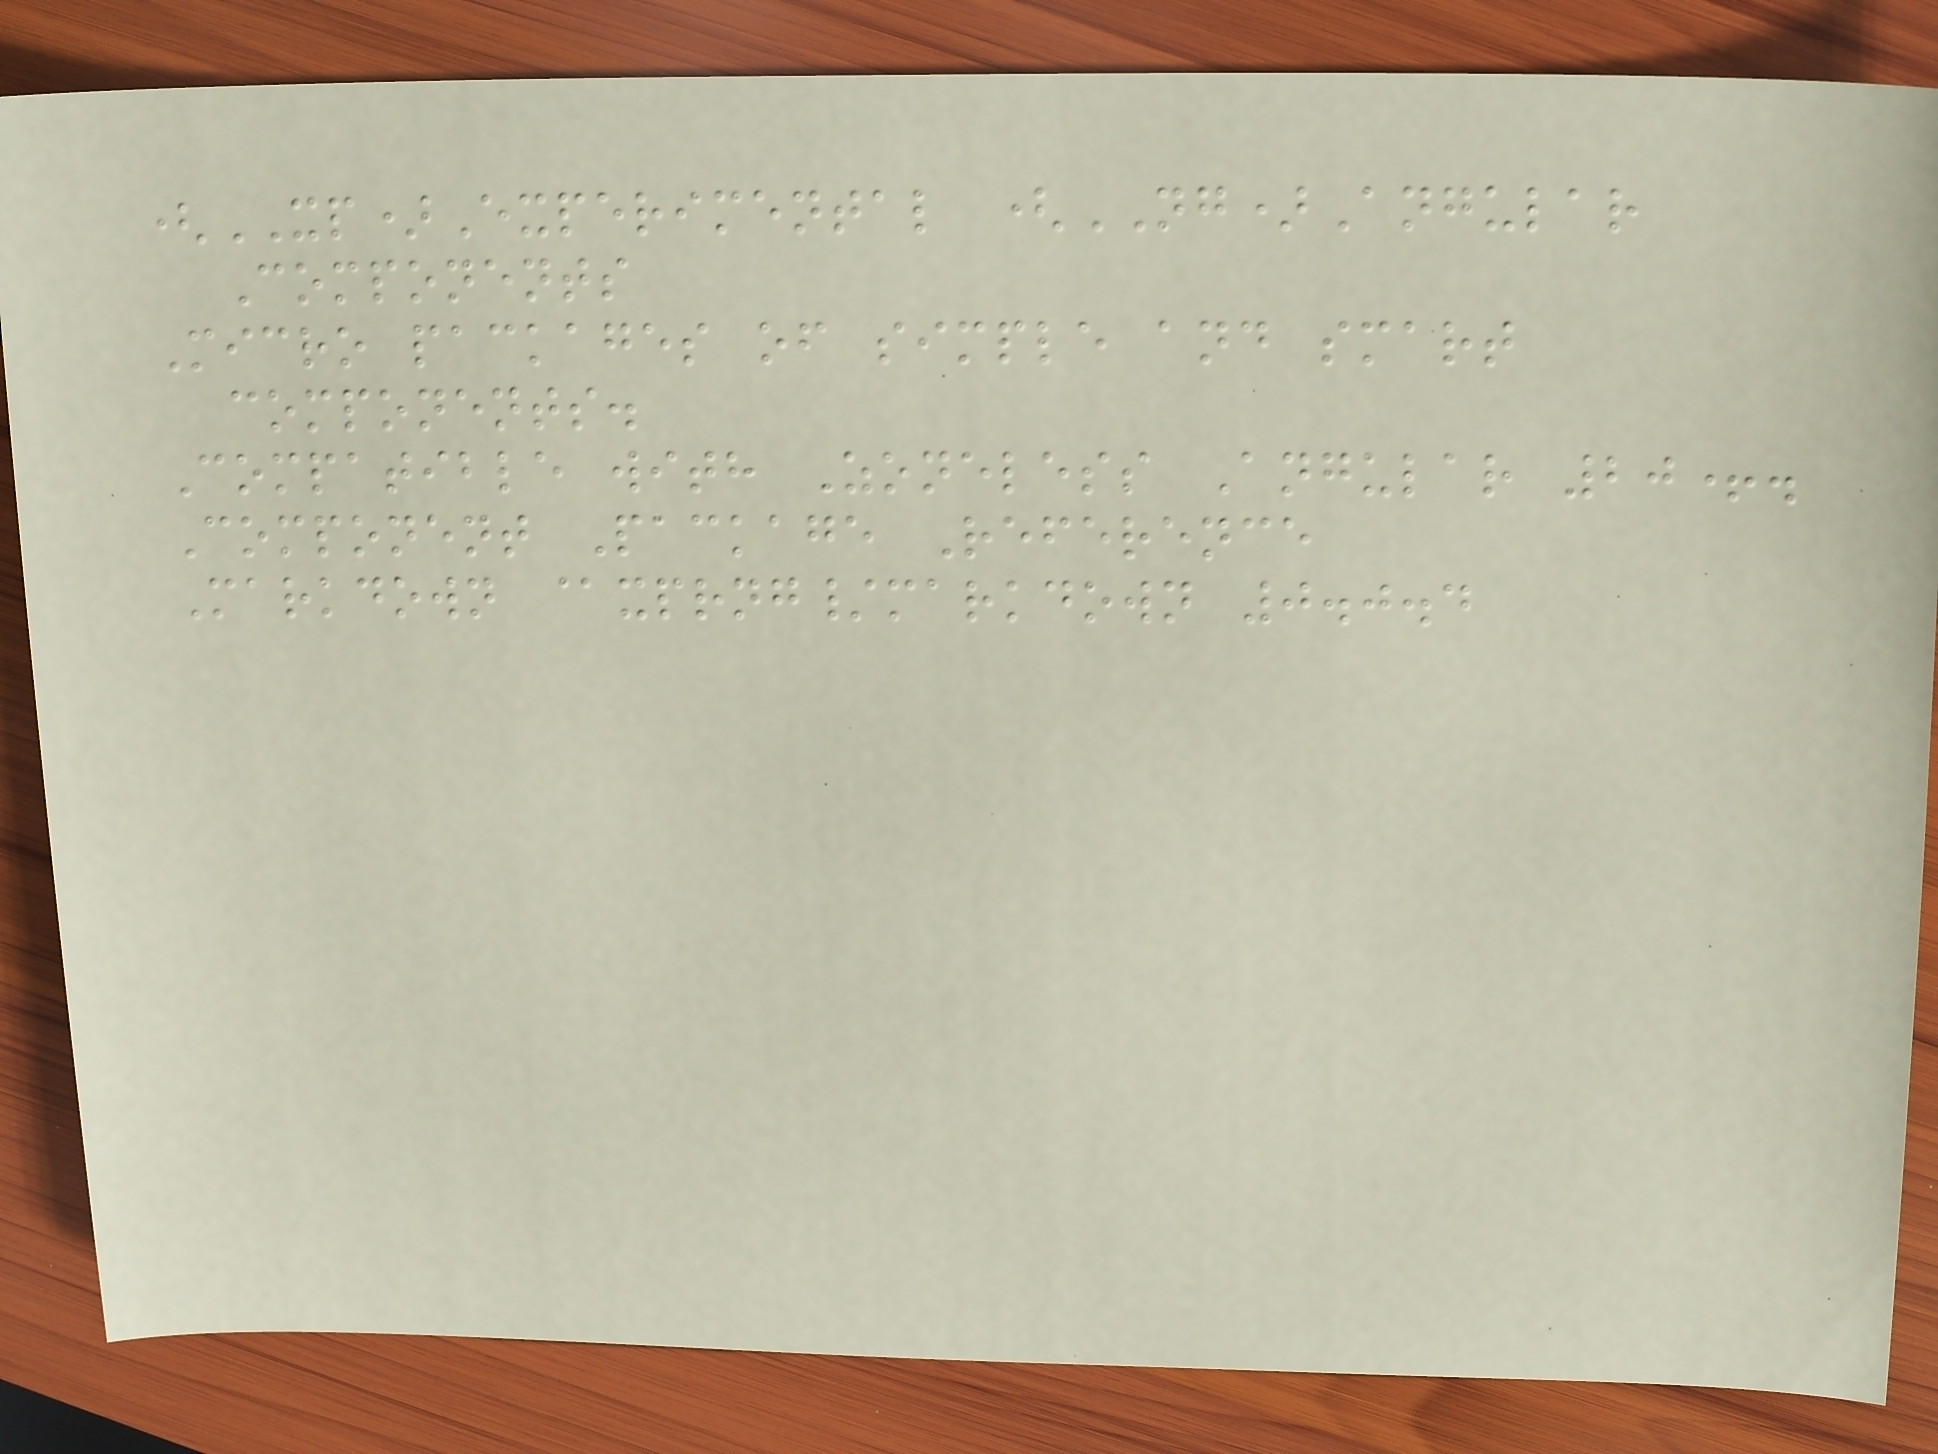(XP)Experimental (NG)Angular
Components
Micro packages of simple and smart
components.
Compatible with Zoneless Angular 20+.
Component Package Reference
Markdown @xprng/markdown 0.0.4
